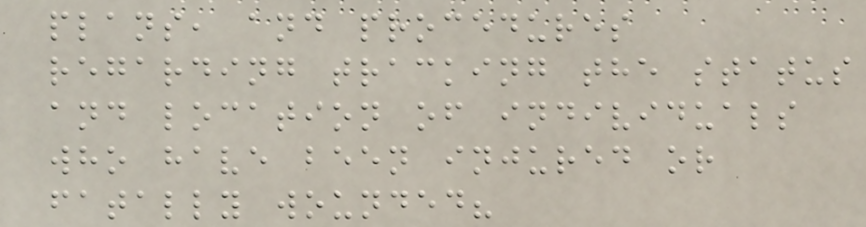plans, and procedures
regarding tracking the status
and location of individuals
who have been injured or
fatally wounded?
